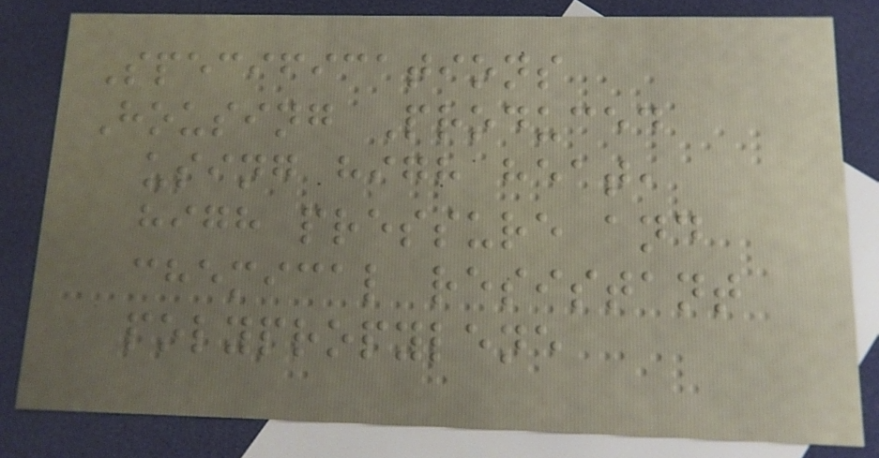Specifications
Housing Produced
using high heat,
high pressure and
chemical resistant
polypropylene
